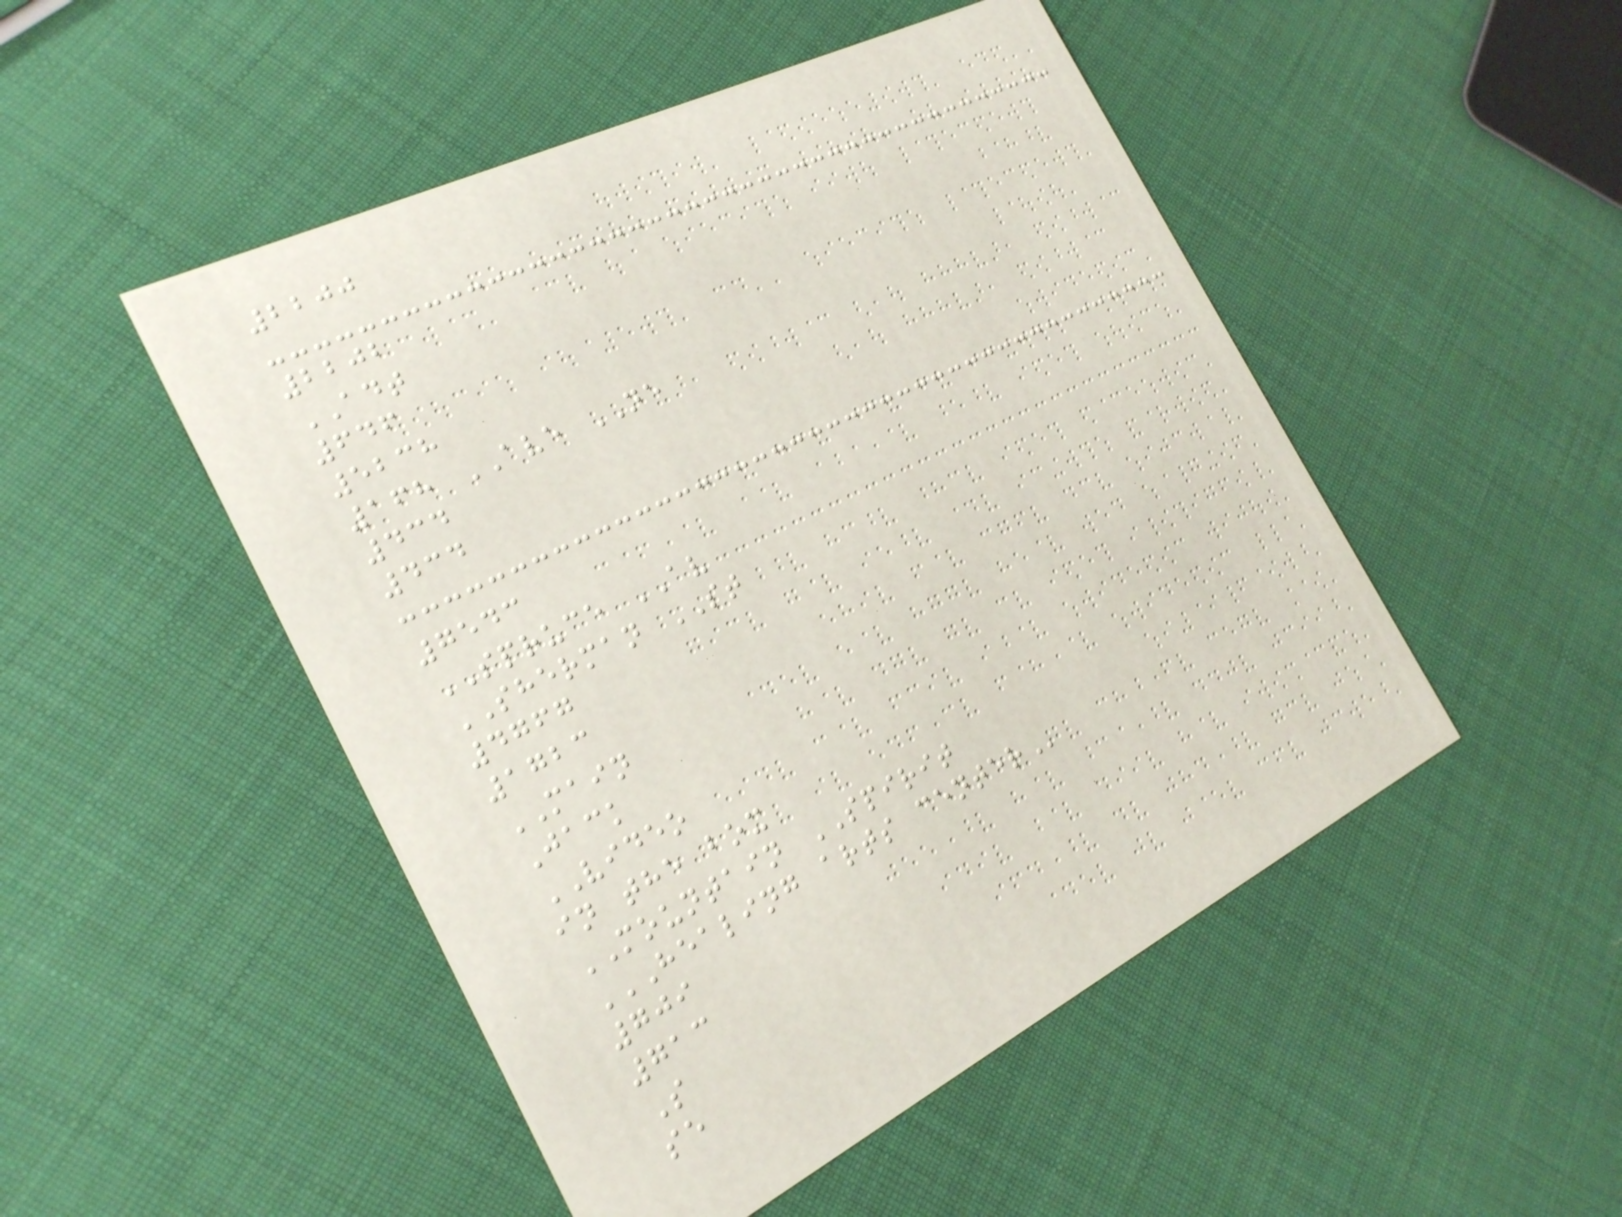2200
2202
ADT
646
5238
168 AVE NE
434
434
7543
SPRUCE AV
SHERMAN ST
4767
1723
MAIN
Jack
VIDEO
in the box
MOUNTAIN SPIRIT
HEALING ARTS CENTER
709
713
S
se
